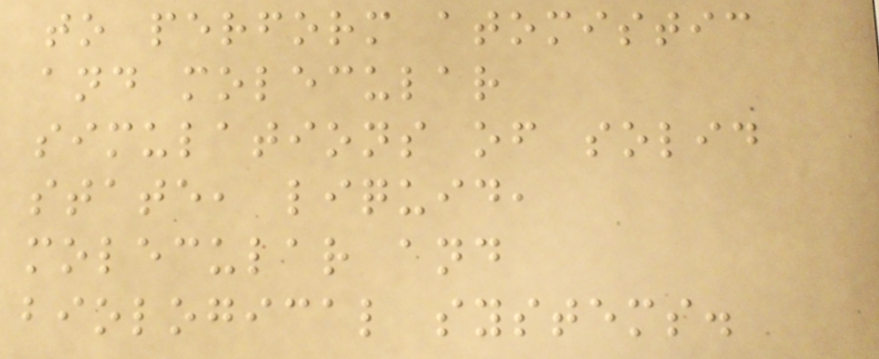to perform atomistic
and molecular
simulations of solid
state, liquid,
molecular and
biological systems.
